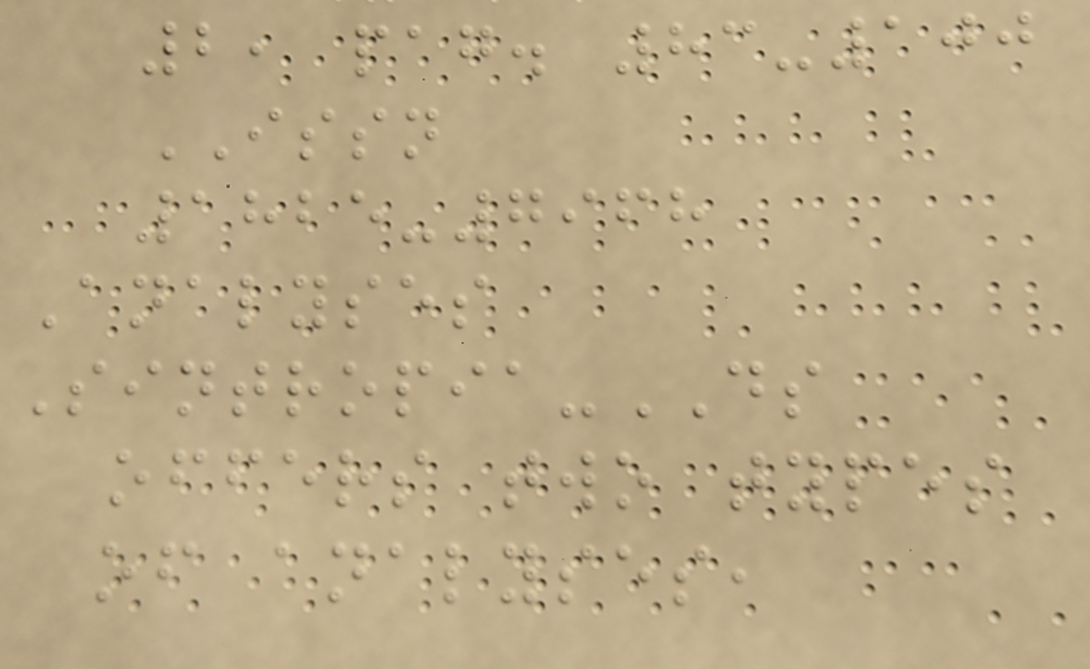2, pag. 83-100
ISSN
1825-7968
Analyses
Sintropia-DS
offers two types
of analyses,
